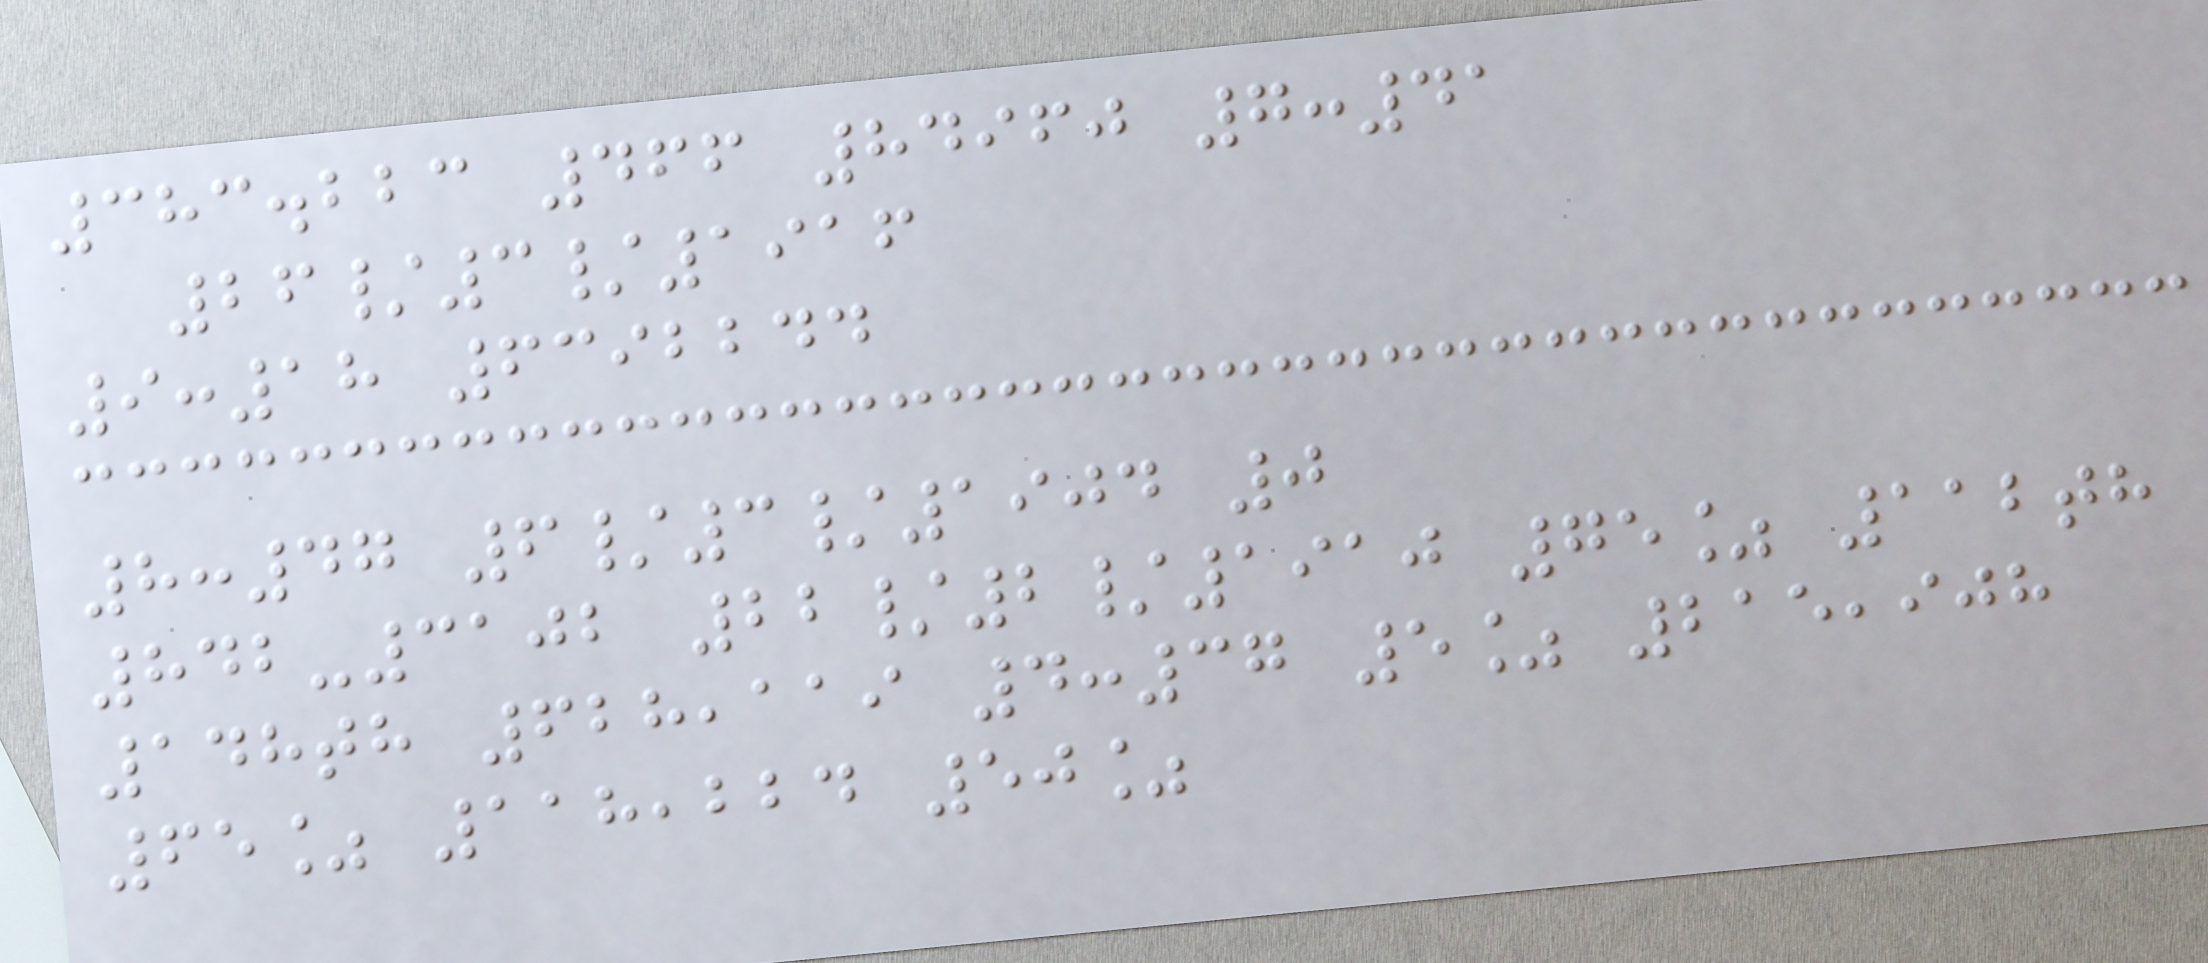383.223 466 84960 7:41
26/3/1916
9:18 6392244
8:47 6/3/1904 0
842-3102 22/2/1910 75% 112th
148th 628,119 4:37 5% 215,908
65% 118,224 50%
